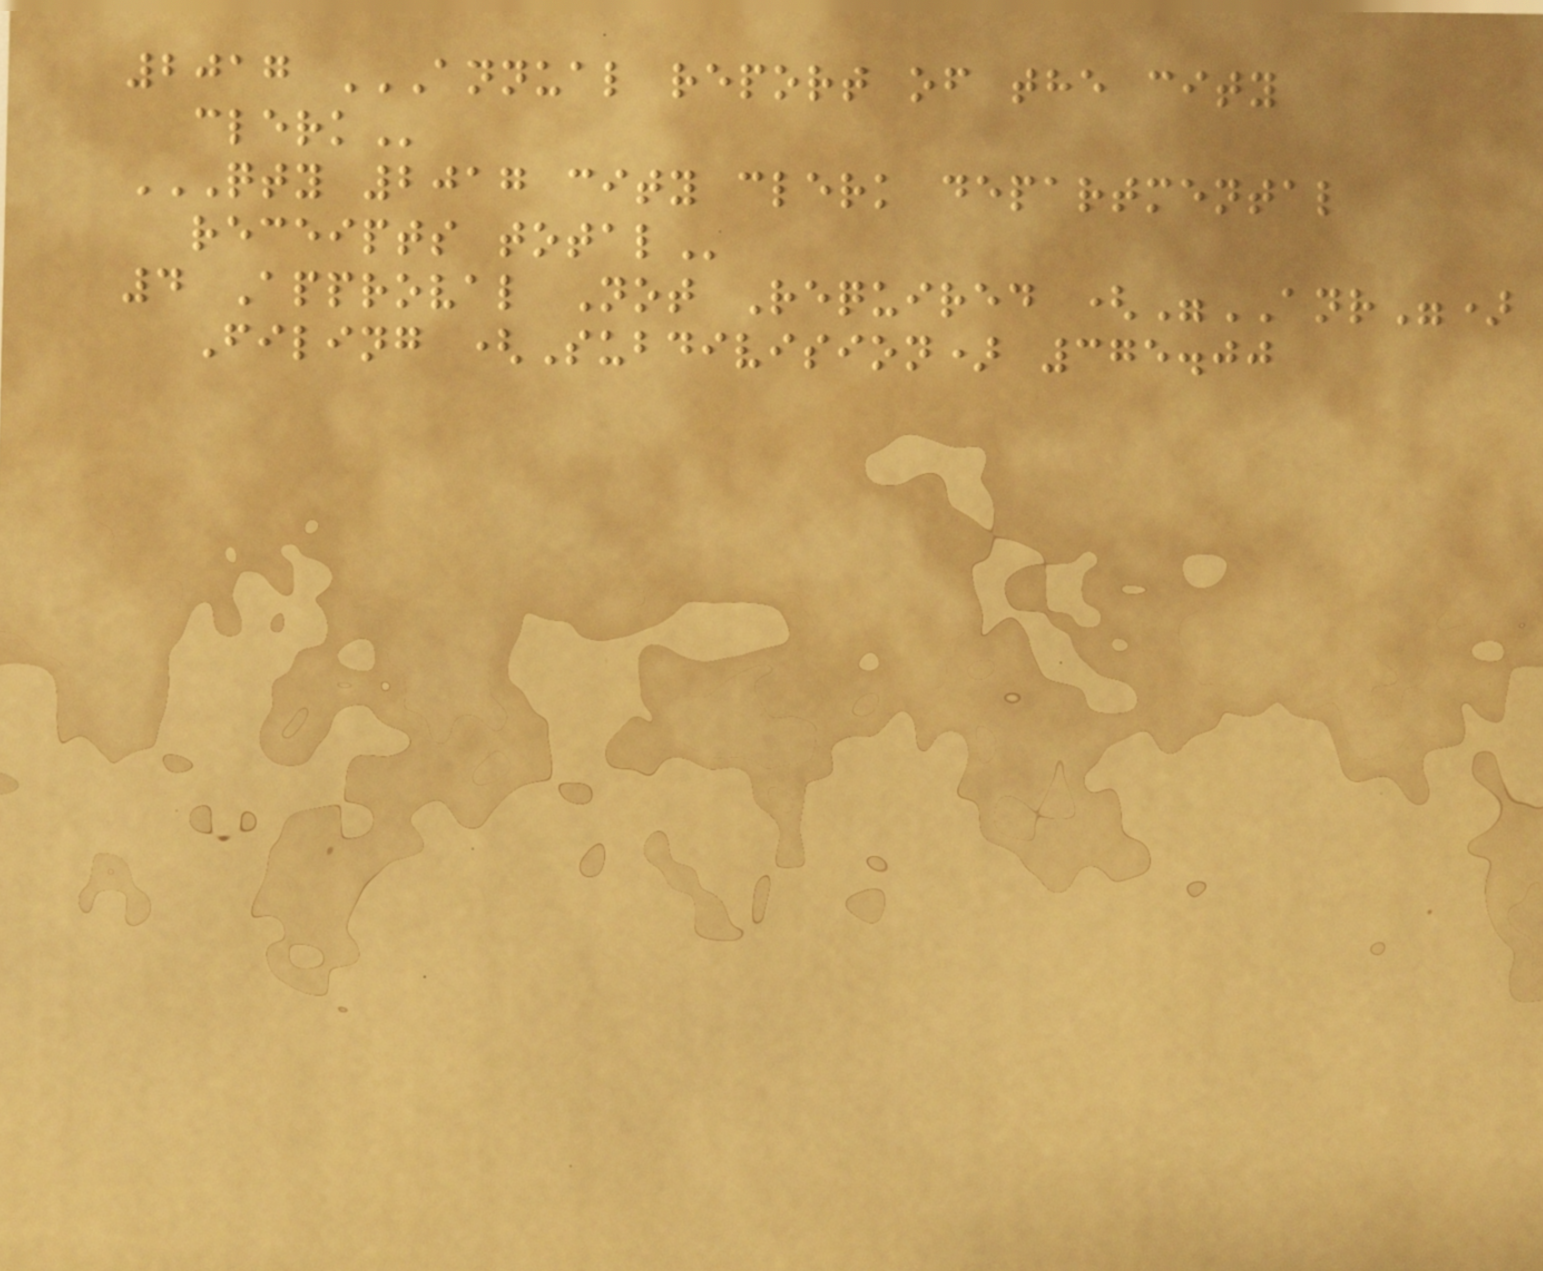2017 ANNUAL REPORT OF THE CITY
CLERK
QTY 2017 CITY CLERK DEPARTMENTAL
RECEIPTS TOTAL
4 Approval Not Required ("ANR")
Filing (Subdivision) 375.00
